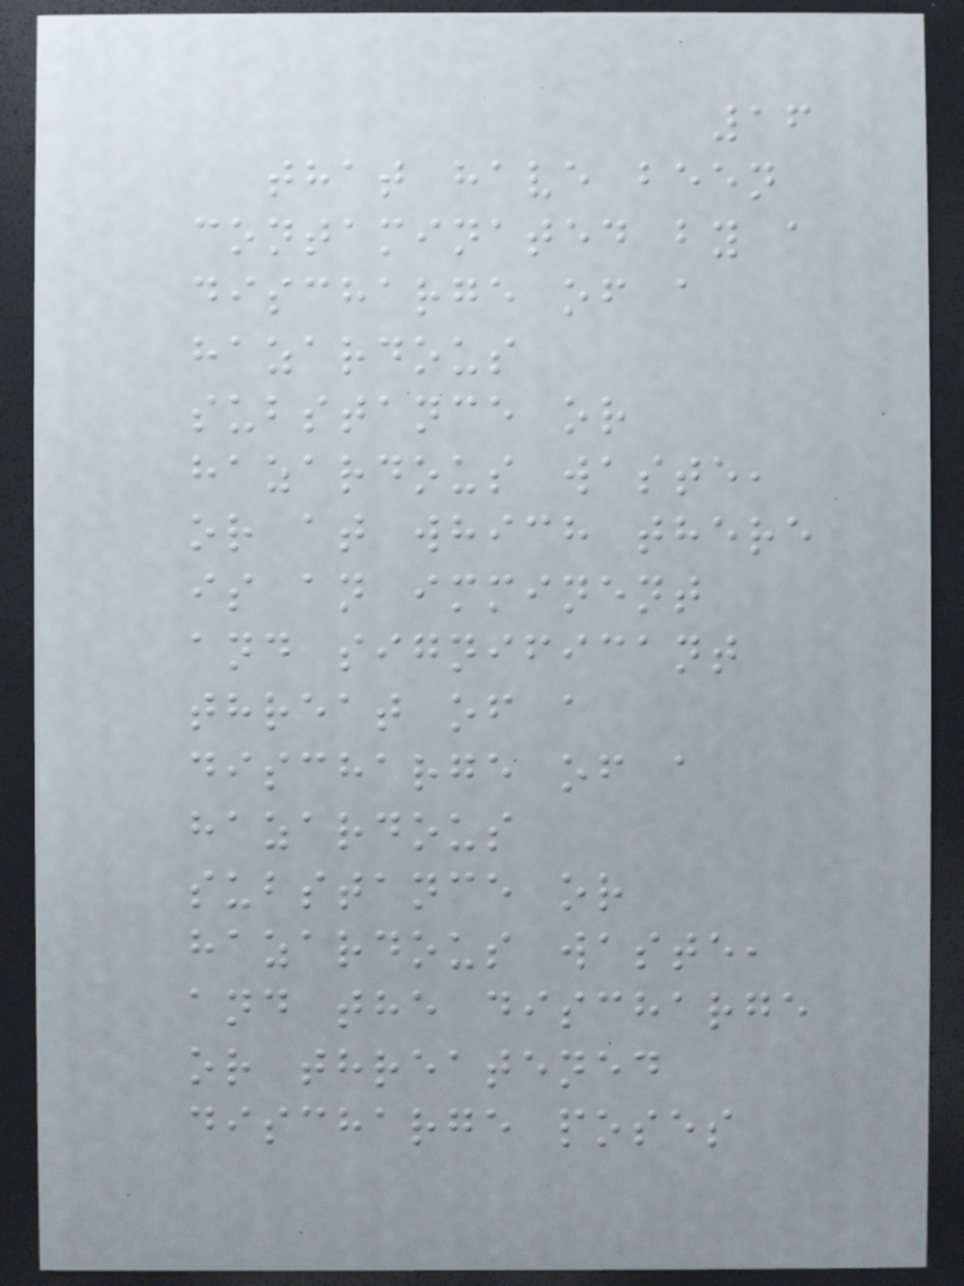16
that have been
contaminated by a
discharge of a
hazardous
substance or
hazardous waste,
or at which there
is an imminent
and significant
threat of a
discharge of a
hazardous
substance or
hazardous waste,
and the discharge
or threatened
discharge poses
